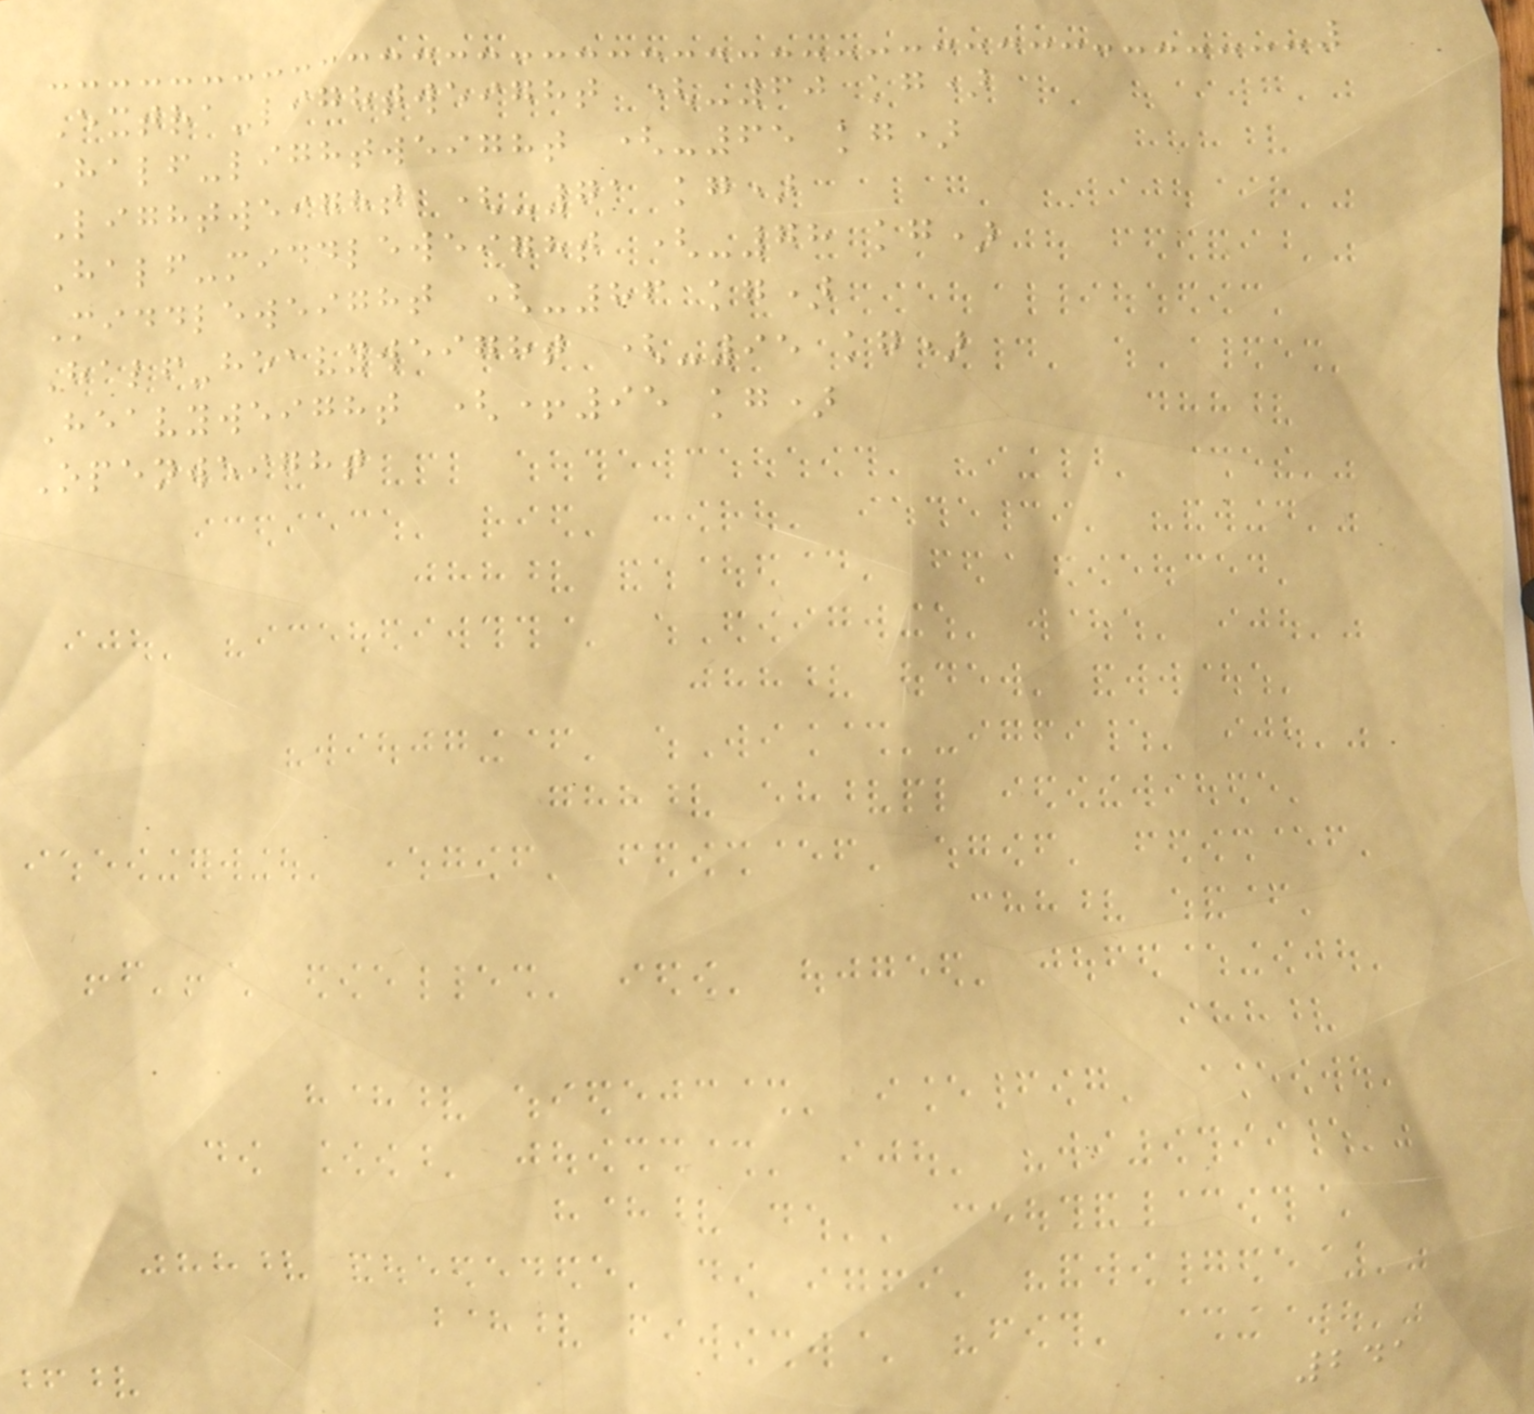Extra-lightweight (-60 kg)
Half-lightweight (-65 kg)
Lightweight (-71 kg)
Half-middleweight (-78 kg)
Middleweight (-86 kg)
Half-heavyweight (-95 kg)
Heavyweight (+95 kg)
Openweight
241
